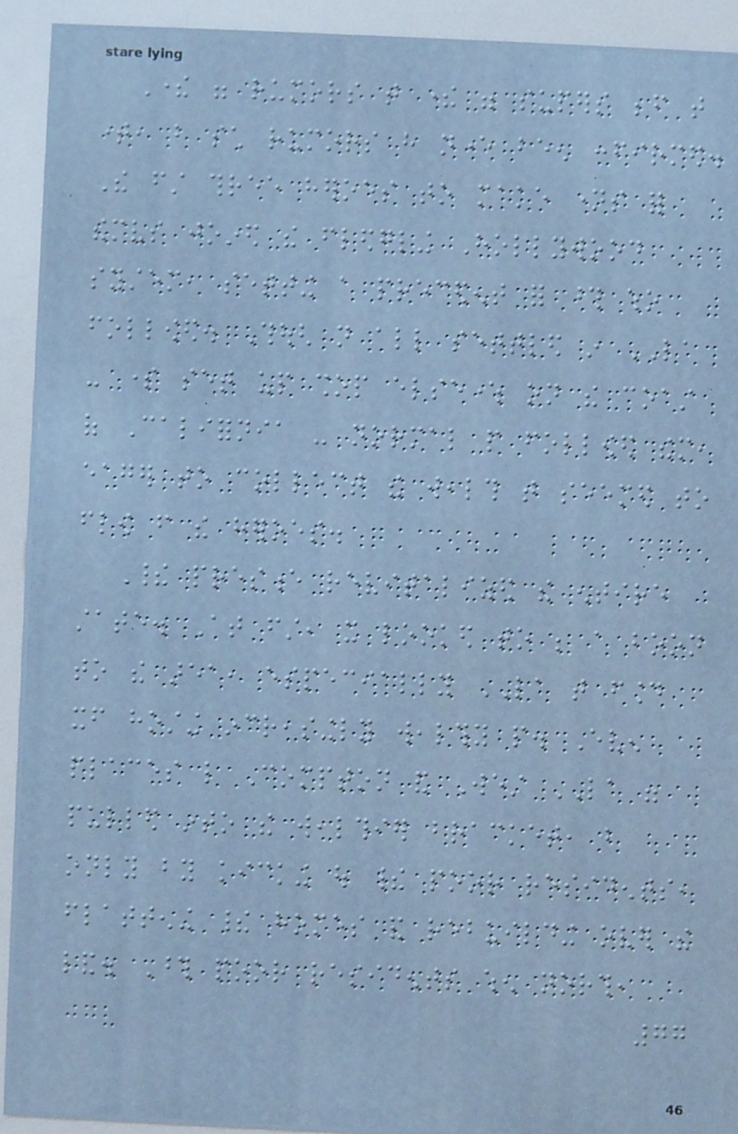There were rumors that there were supers before that
time, but such rumors have never been confirmed.
The first three heroes to make names for
themselves joined the fledgling Hollywood
system, setting a precedent for those who
followed. Though not all settled in LA
- some set up shop elsewhere on the coast
of California - normal people followed them,
eager to collect the wealth that seemed to
flow from the heroes.
Their presence revitalized the entire
state. At first, it looked to be a boon
to the area, especially LA that found
itself hosting increasingly wealthy people. Even
places like Compton and West LA were
pulled into the wealthier bracket, but
only by kicking out their poor residents,
flattening their homes and rebuilding over the
land. Those poor residents when north,
77
